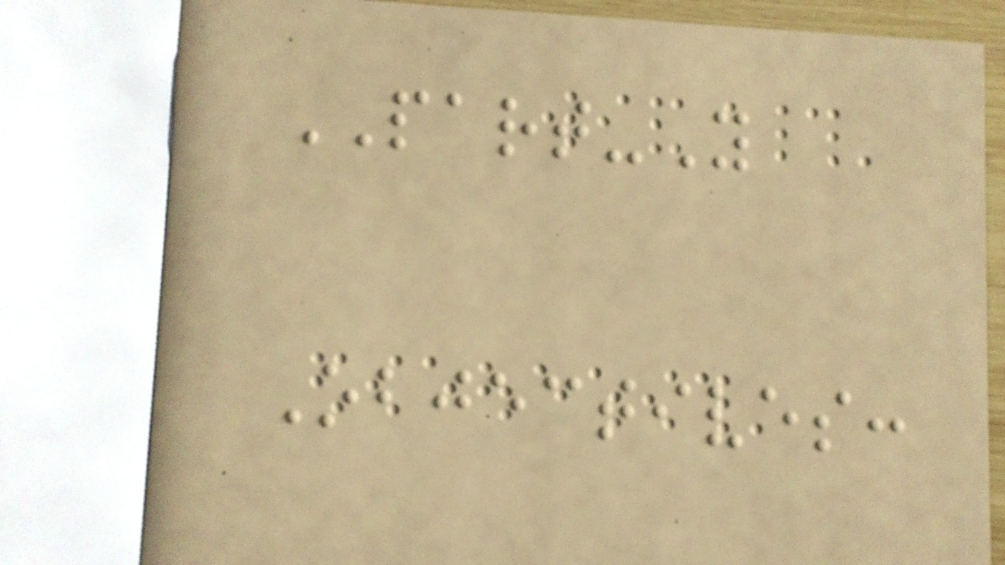PART-Y
Objectives:
